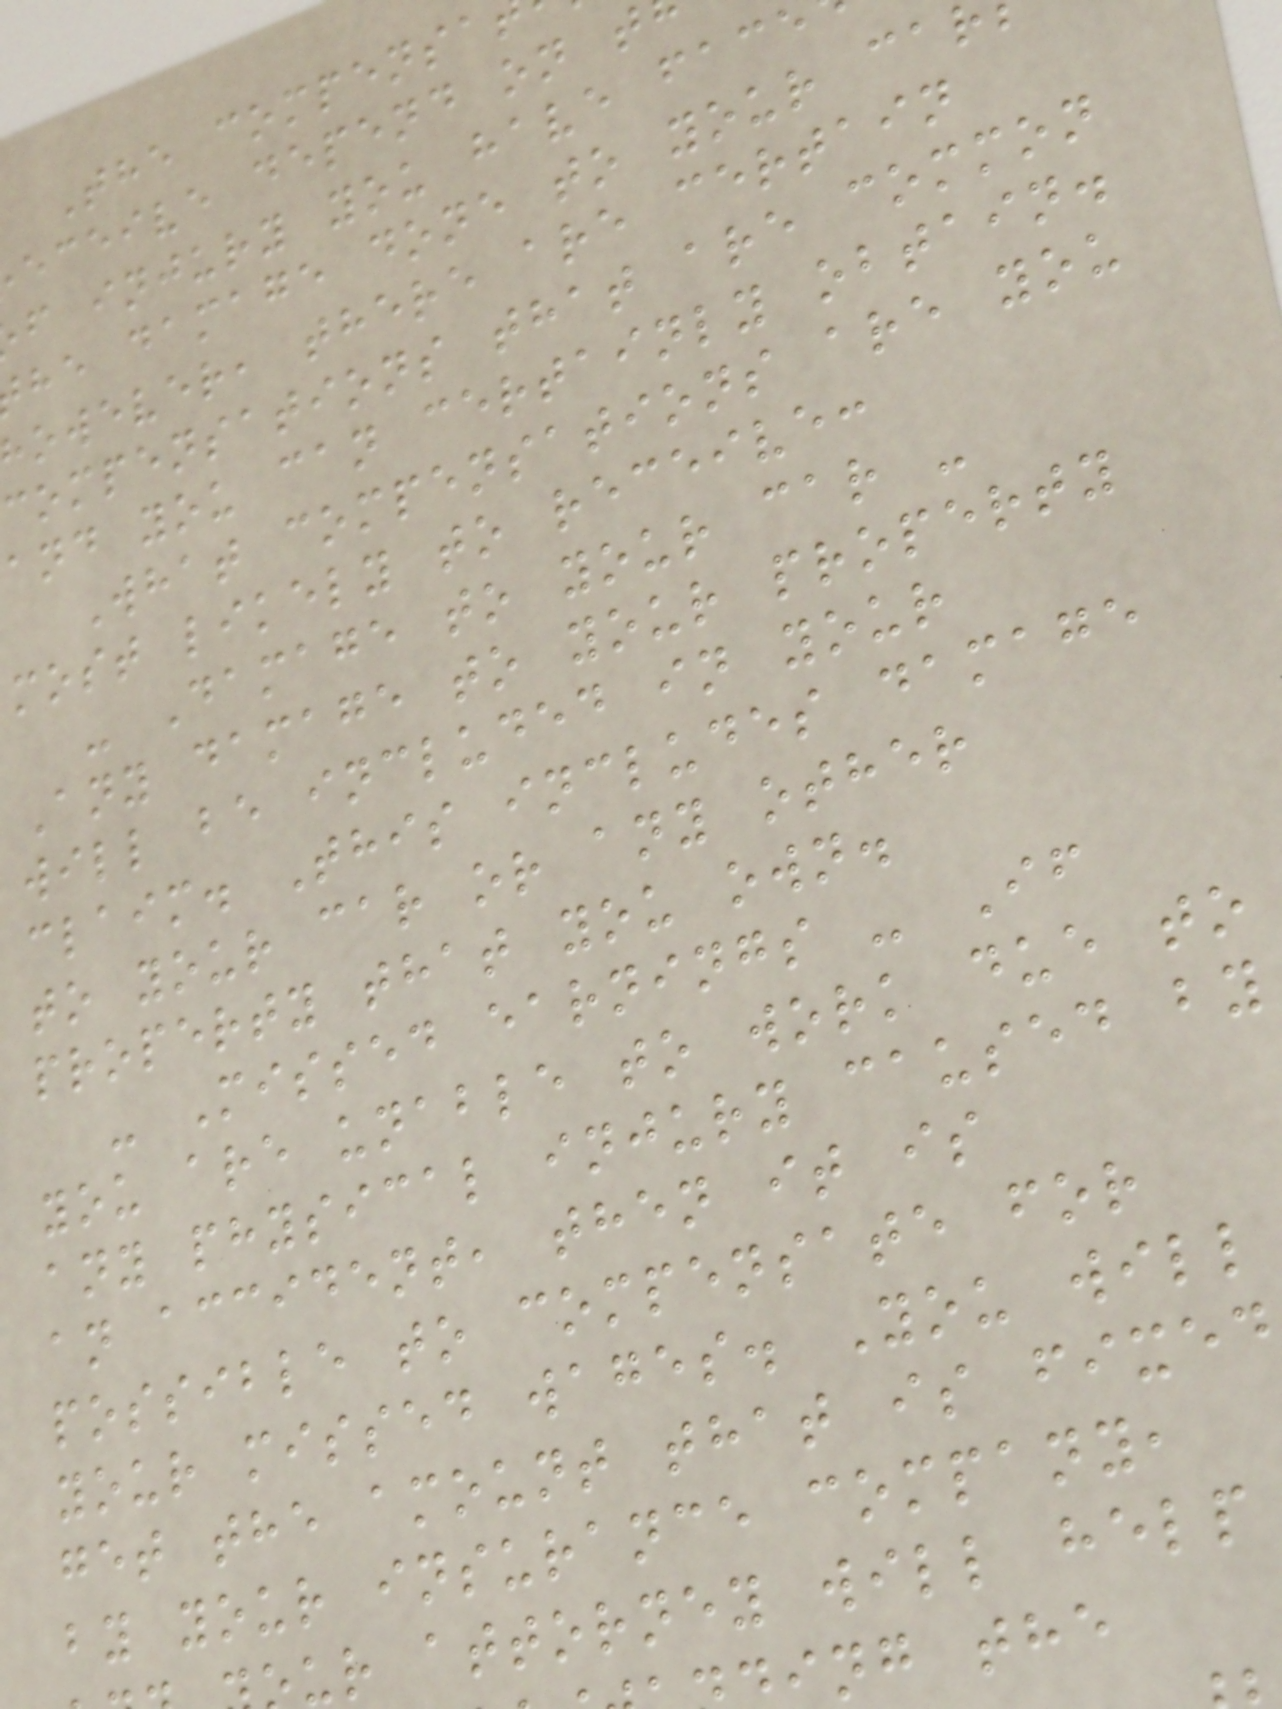The compensa
eceive depend on t
f injury you have face
he damage done to your ca
owever, there are certain
compensations that are common
and you can certainly obtain.
What compensations are you
most likely to receive:
- Damage to your car -
Any damage to your property
will be included in your
claim. This includes damage
to your car or any other
property that you own.
- Missed earnings - If
you are unable to work due to
any physical injury caused by
an accident, then it is
possible to compensate for
your missed wages. You will
get the amount that is fixed
by your insurance company,
ur attorney will help
ing the
